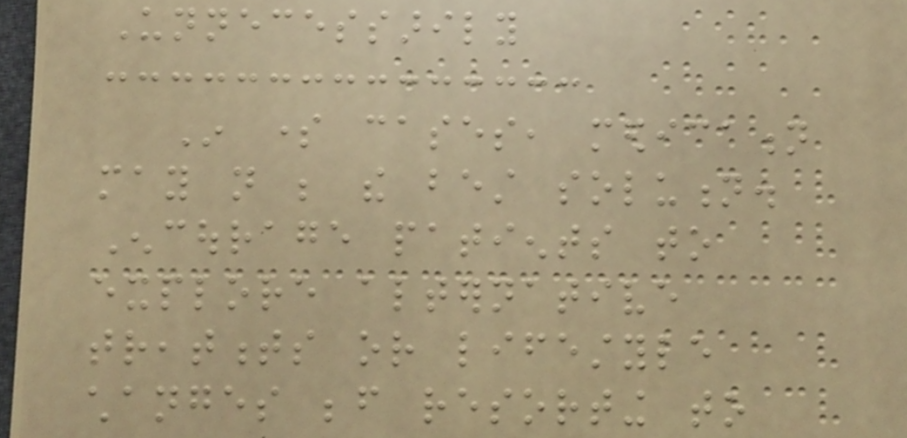Unnecessarily
In some cases, medication
may not be the best solution.
Encourage patients to
explore alternative
treatments or lifestyle
changes before resorting to
